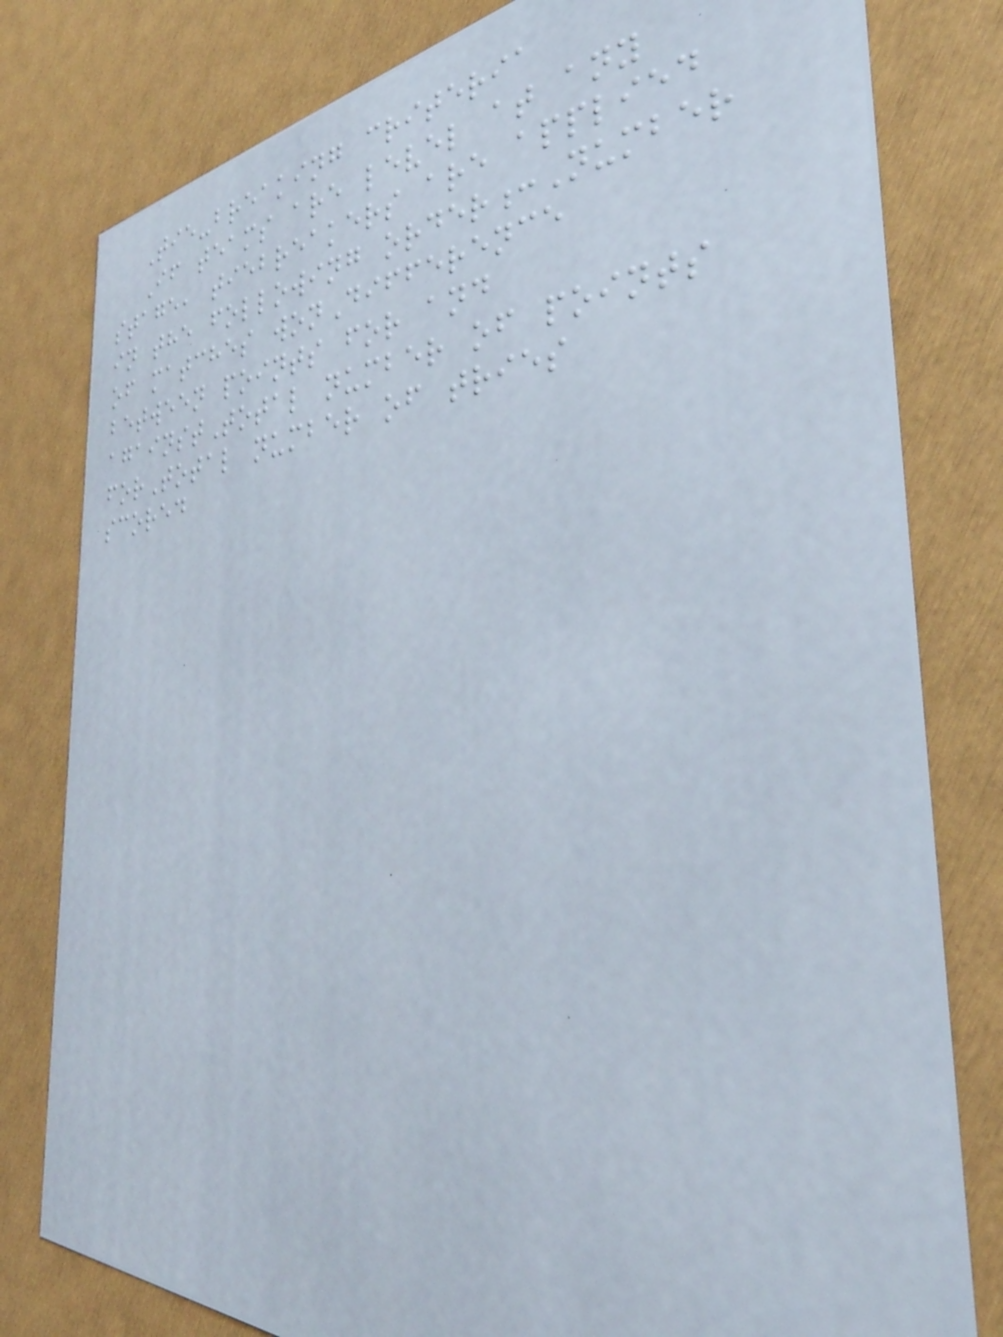Tie-breaking criteria
If teams are level at any
stage, tiebreakers are applied
in the following order:Number
of matches wonDifference
between points for and
againstTotal number of points
forTotal number of tries
scored
